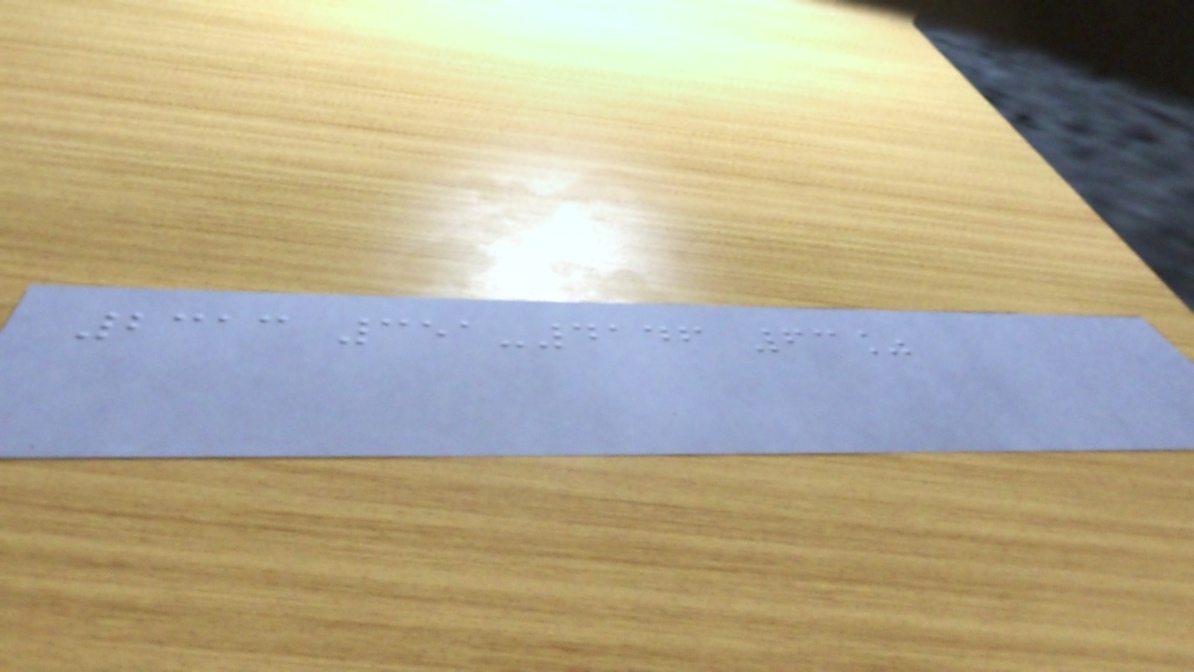2313 351-4146 63%
